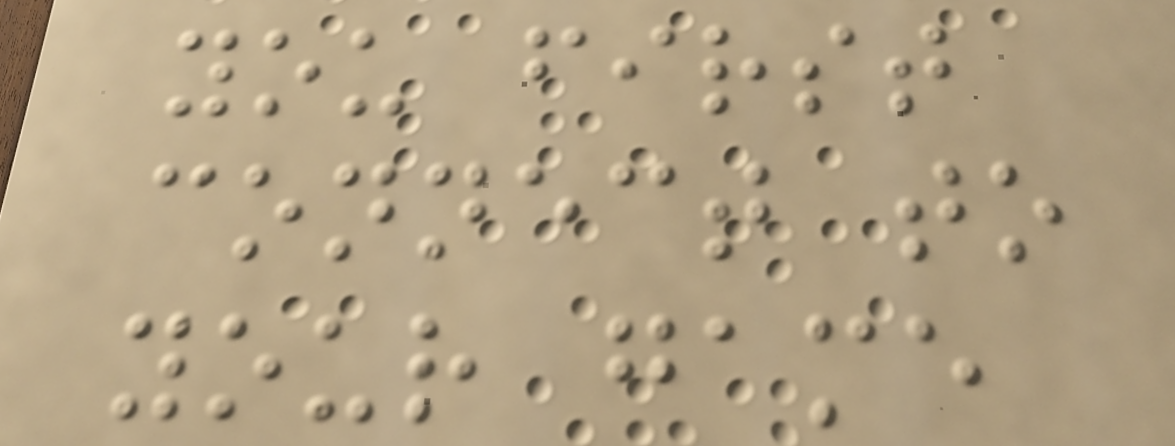you first
connect to
your game
